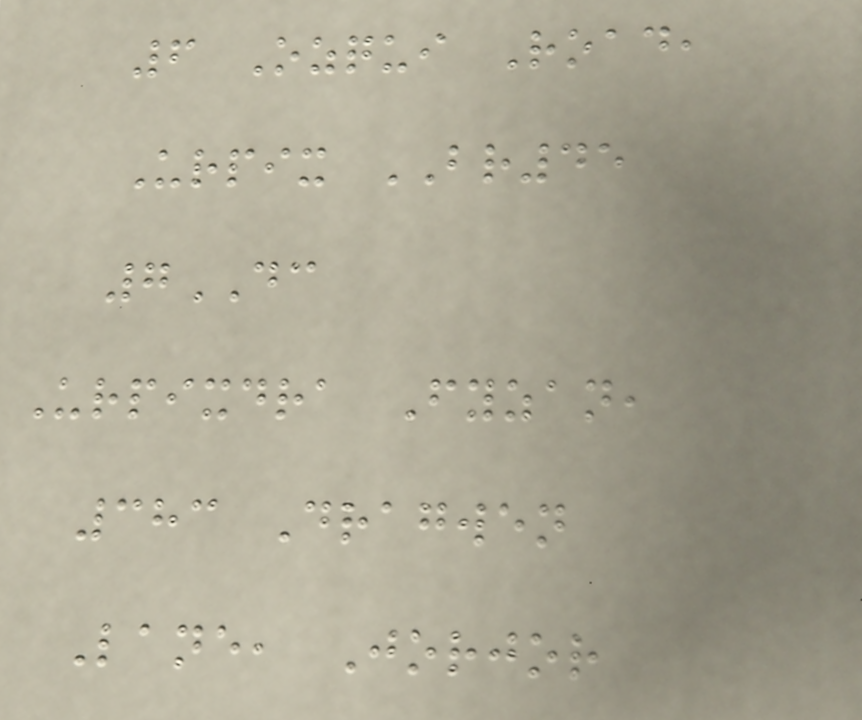6 Ozqui Road,
Urpix BR45
7DC
Urpixdra Fyzan,
383 Dragwen
Lane, Jorjor
